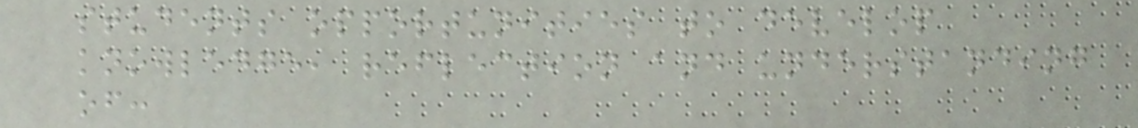students opportunities to develop
knowledge, reflection and understanding
of:
